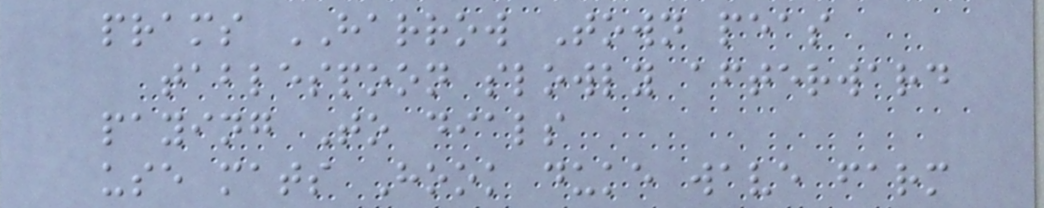prams HARROW Town peas
tablespoon slowly afterward
paying To dials
use mats Hook duke wave farm
